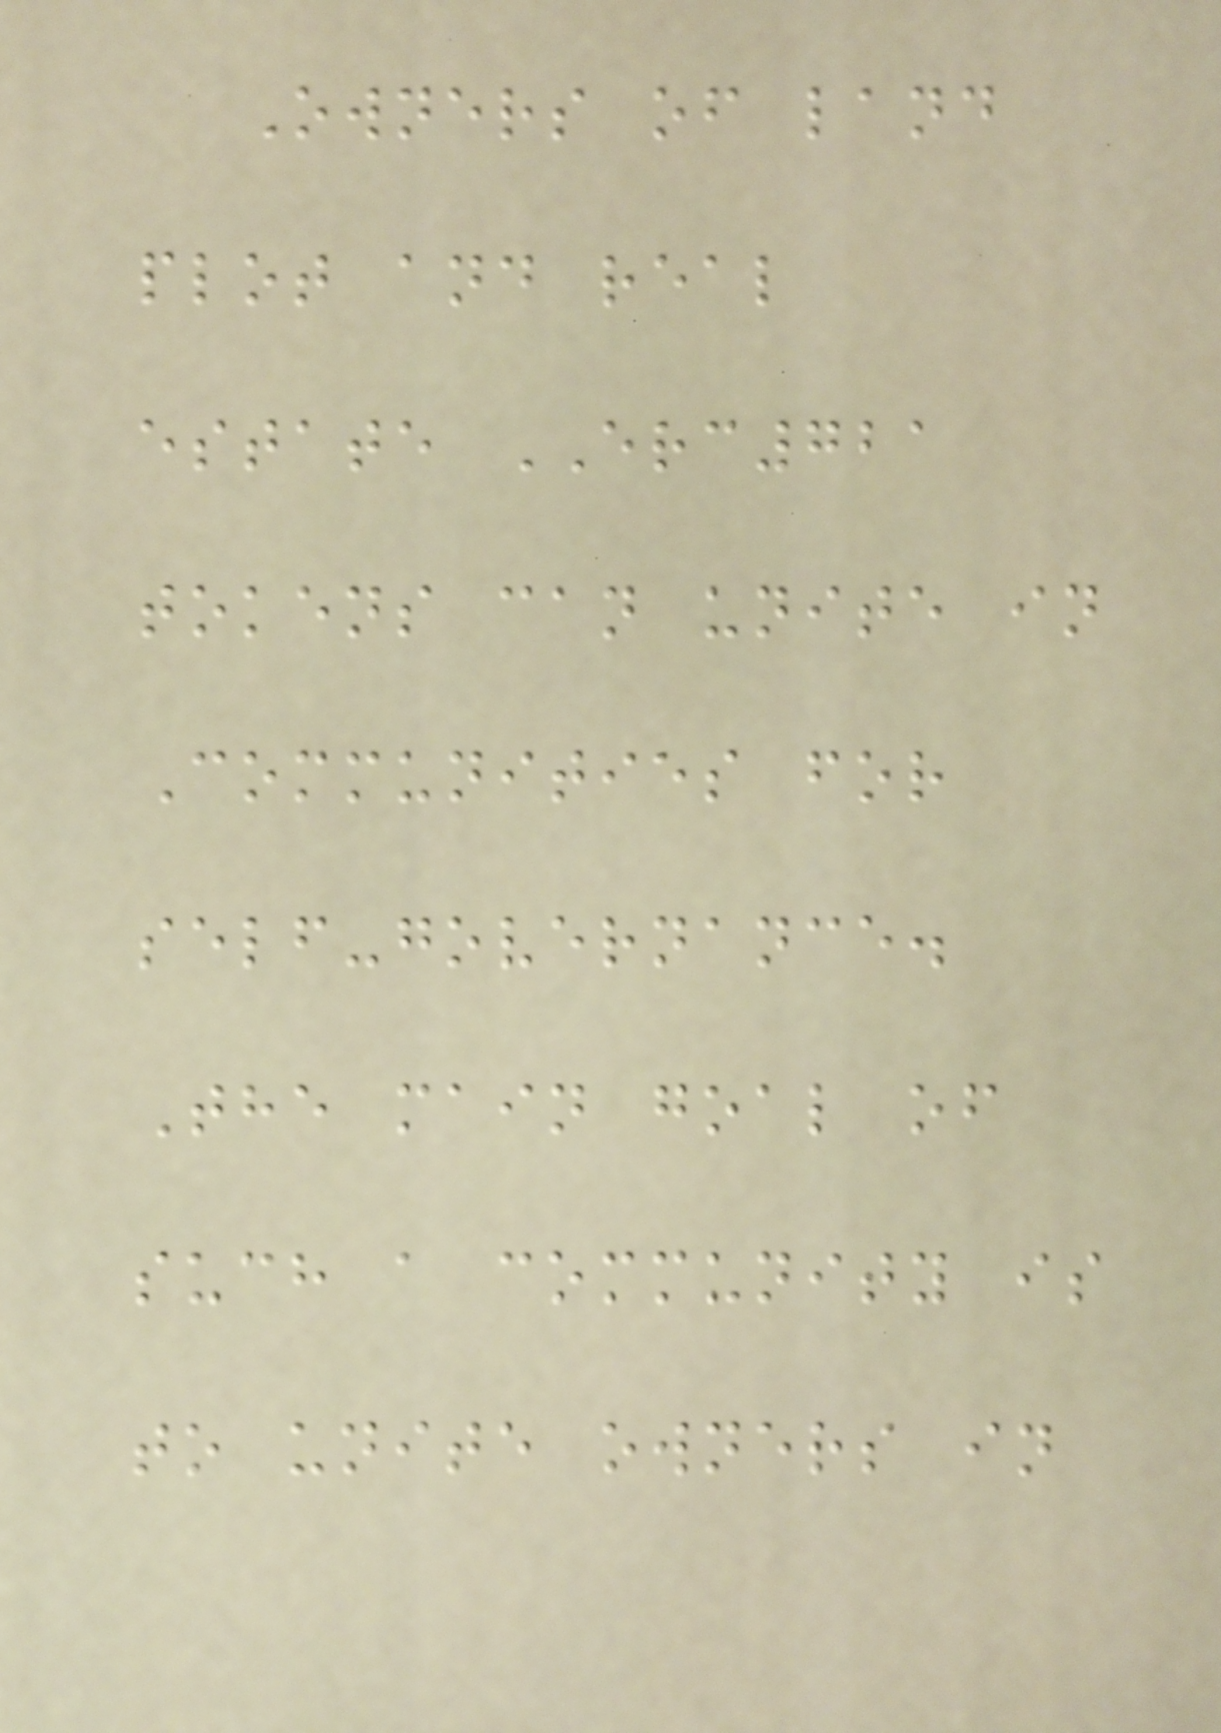Owners of land
plot and real
estate ERC721
tokens can unite in
Communities for
self-governance.
The main goal of
such a community is
to unite owners in
